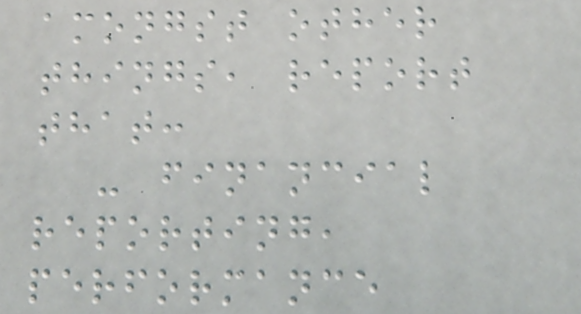amongst other
things, report
that:
- financial
reporting,
performance
